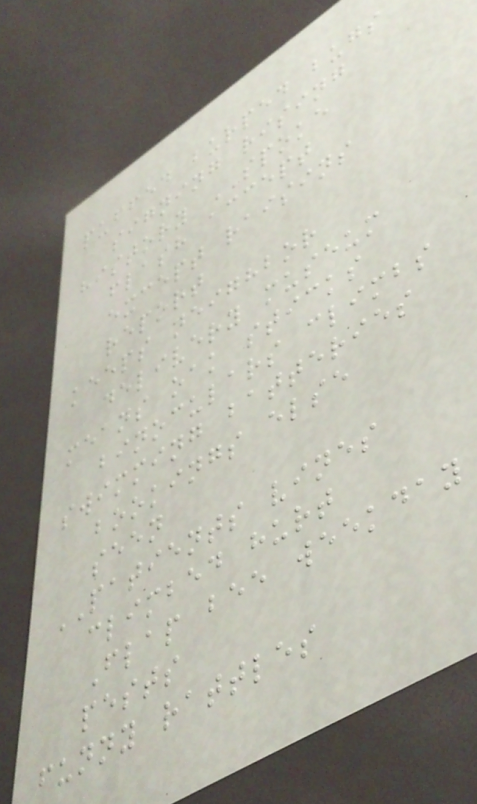puffed burped bugs
signing rising
history SPOKE
flash accept
except raisins
report
keeps neighbor
delivery museum
means oak sticks
binoculars climbs
swimming batteries
bookings else
seen
PATIENTS vines
climbed hurt
Flap bee weekday
pests
funny rattles
